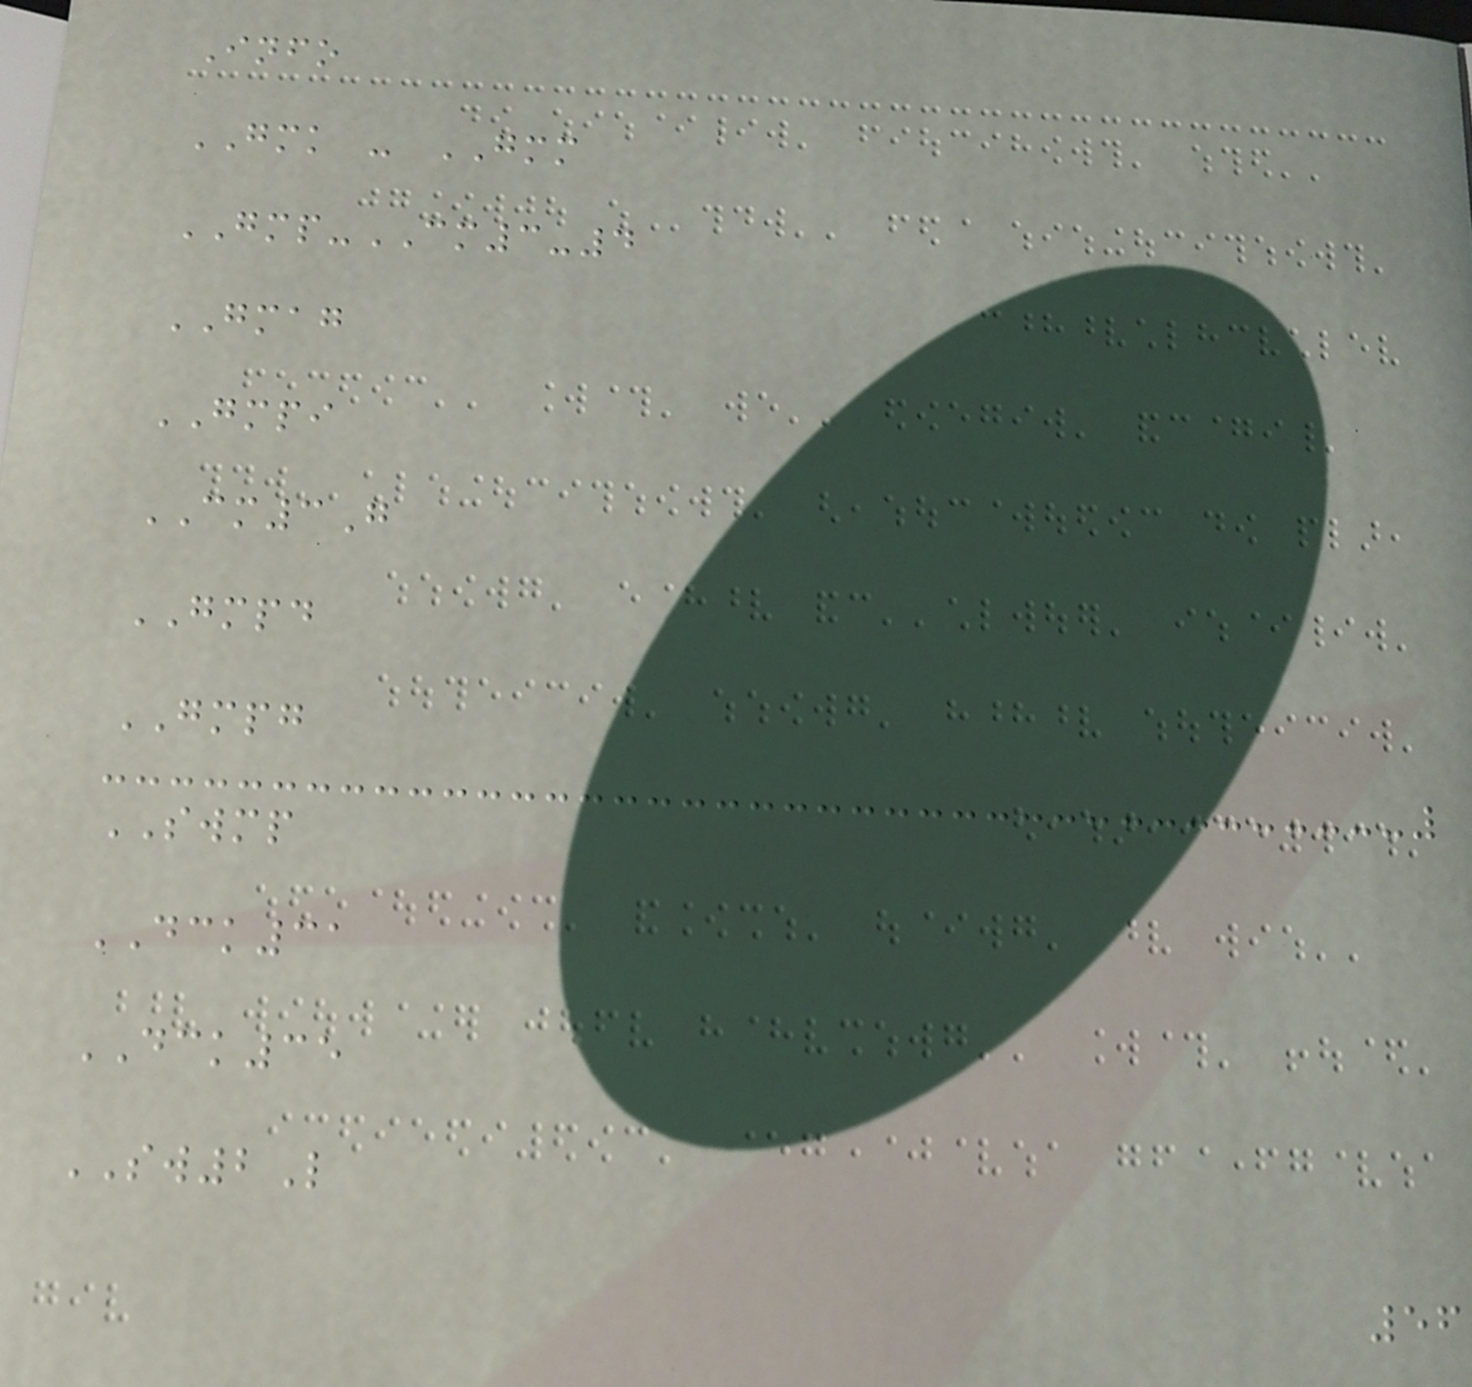Info
GMK - GMM
GMP-CM3-4
GMAG
GMPI
CM3G
GMPD
GMPG
SWMP
DCK31
DCK35
SW2L
56
